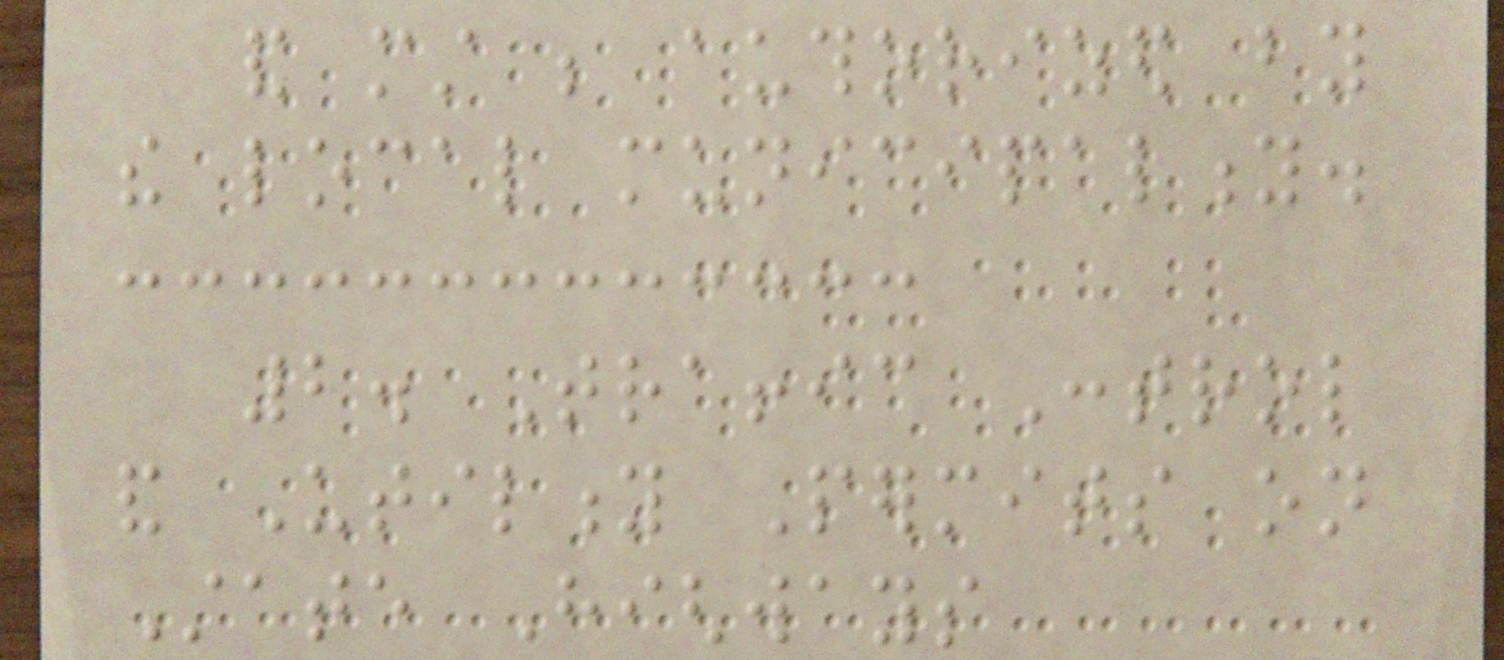and must be authorized by
the local municipality.
2. Traffic Control
and Utility Permits on
State Highways
